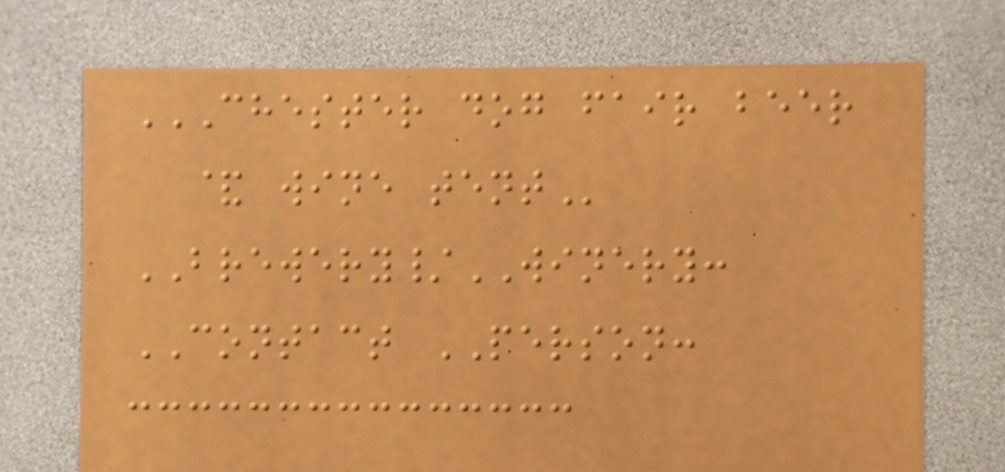CHESTER DOG FAIR BEER
& WINE TENT
BREWERY/WINERY:
CONTACT PERSON:
